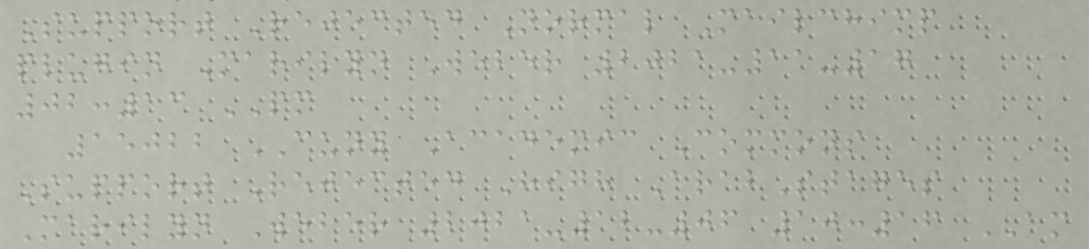Support Rejected Normal Mailchimp
plugin Marilyn Weber 2021-11-17
02:13 PM
15022 CUNY Academic Commons
Support Rejected High ArabStages
Marilyn Weber 2021-12-06 10:16 AM
